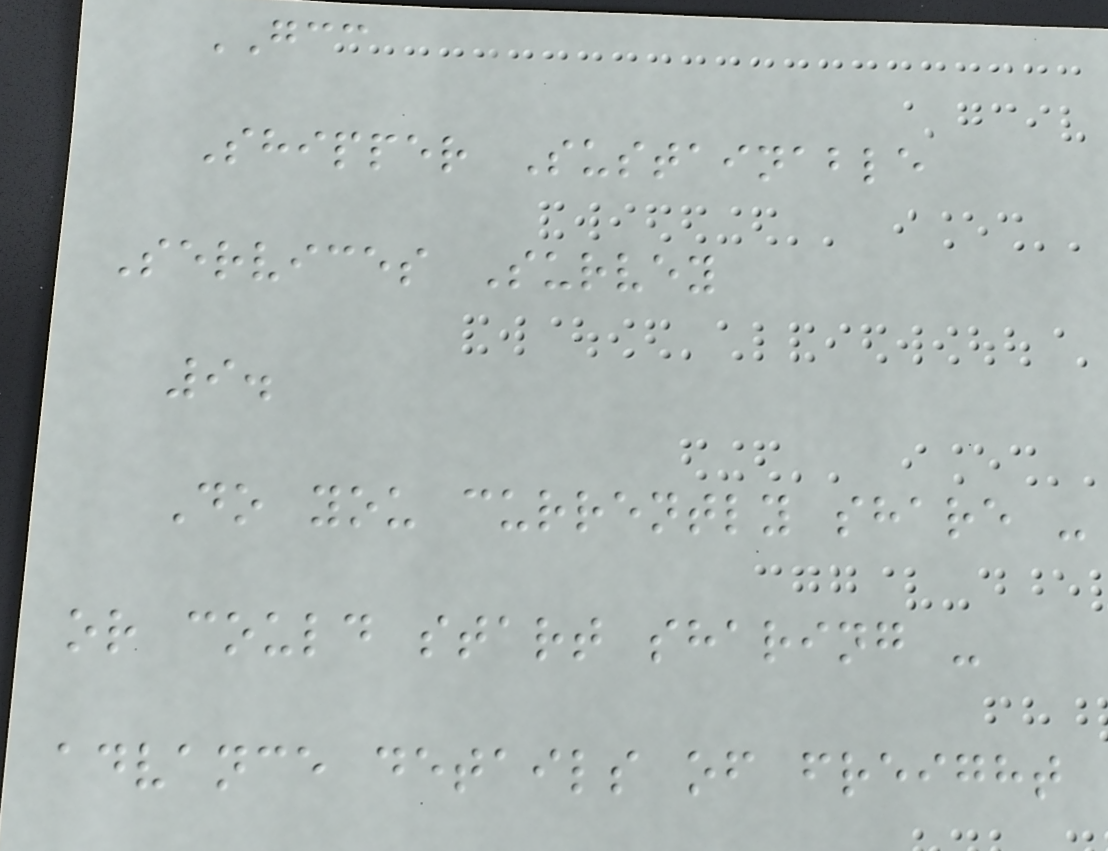GCC
Shipper Sustainable
Services Survey
9.
Do you currently share -
or could start sharing -
advance details of freight
